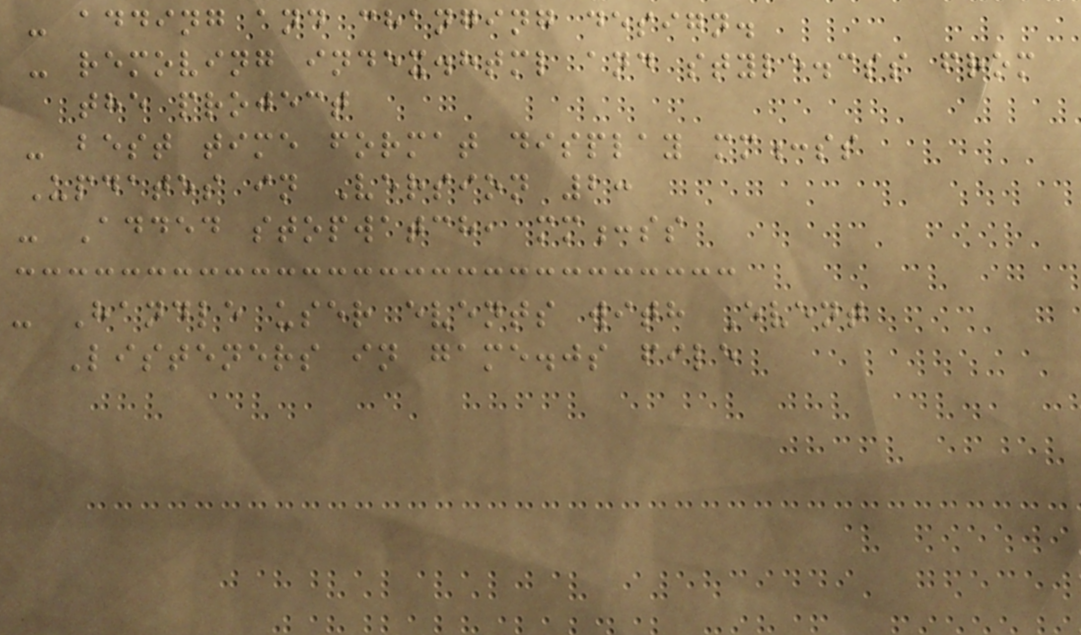- adding and changing design.
- removing index.html and style.css from
the project
- best time format display mm:ss
Updates in Version 2:
- Added stopwatch, mm:ss
- Handle user events with Event
Listeners in game.js file
